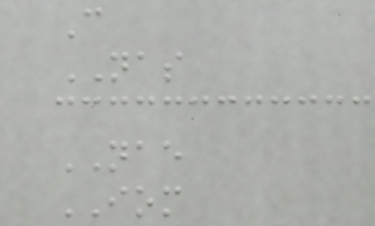C
NAS
NAE
IOM
